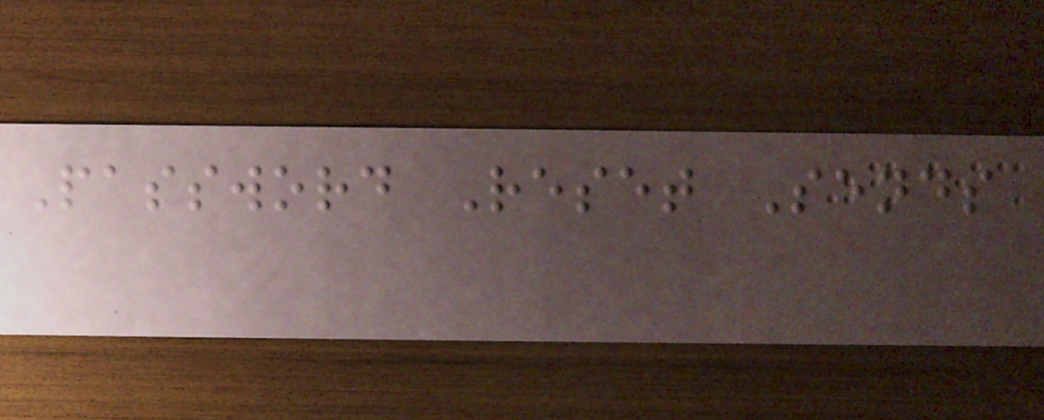Password Reset Sends
